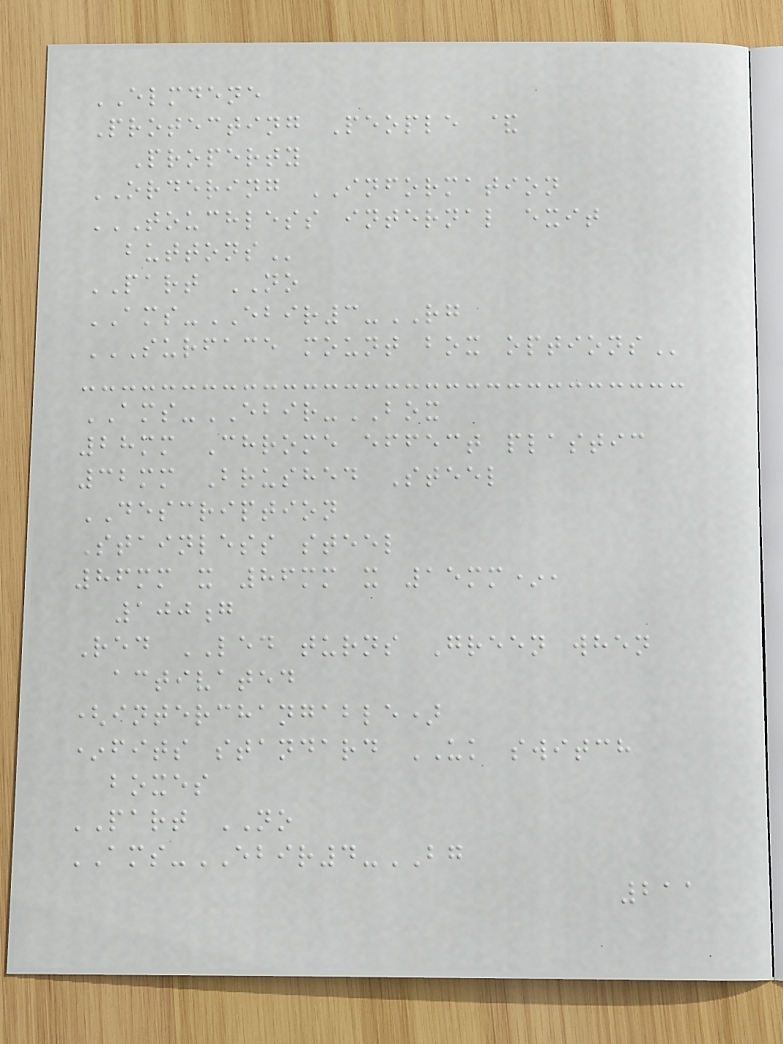ELMDENE
Protecting People &
Property
ORDERING INFORMATION
TOUCHLESS INTERNAL EXIT
BUTTONS
PART NO
AMS-EBIR3-RG
SURFACE MOUNT BOX OPTIONS
AMS-EBIR-BOX
28mm Chrome effect plastic
32mm Brushed Steel
DESCRIPTION
Stainless steel
86mm x 86mm x 15mm*,
100g
Red LED turns Green when
activated
(interchangable)
*fits standard UK switch
boxes
PART NO
AMS-EBIR4-BG
211
